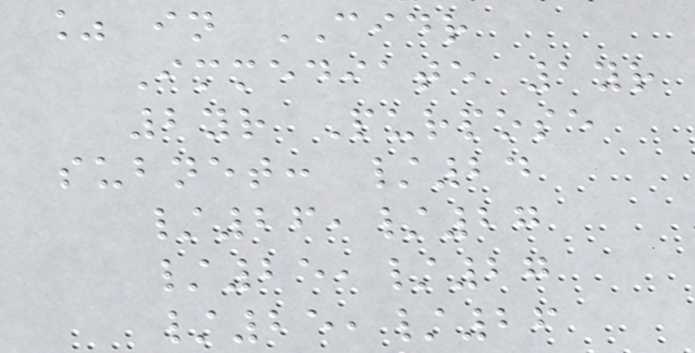% in CIDR
Immediate 1yr
2yr Purpose
subnet: /24
/26,/27
/25,/27
/25,/26
